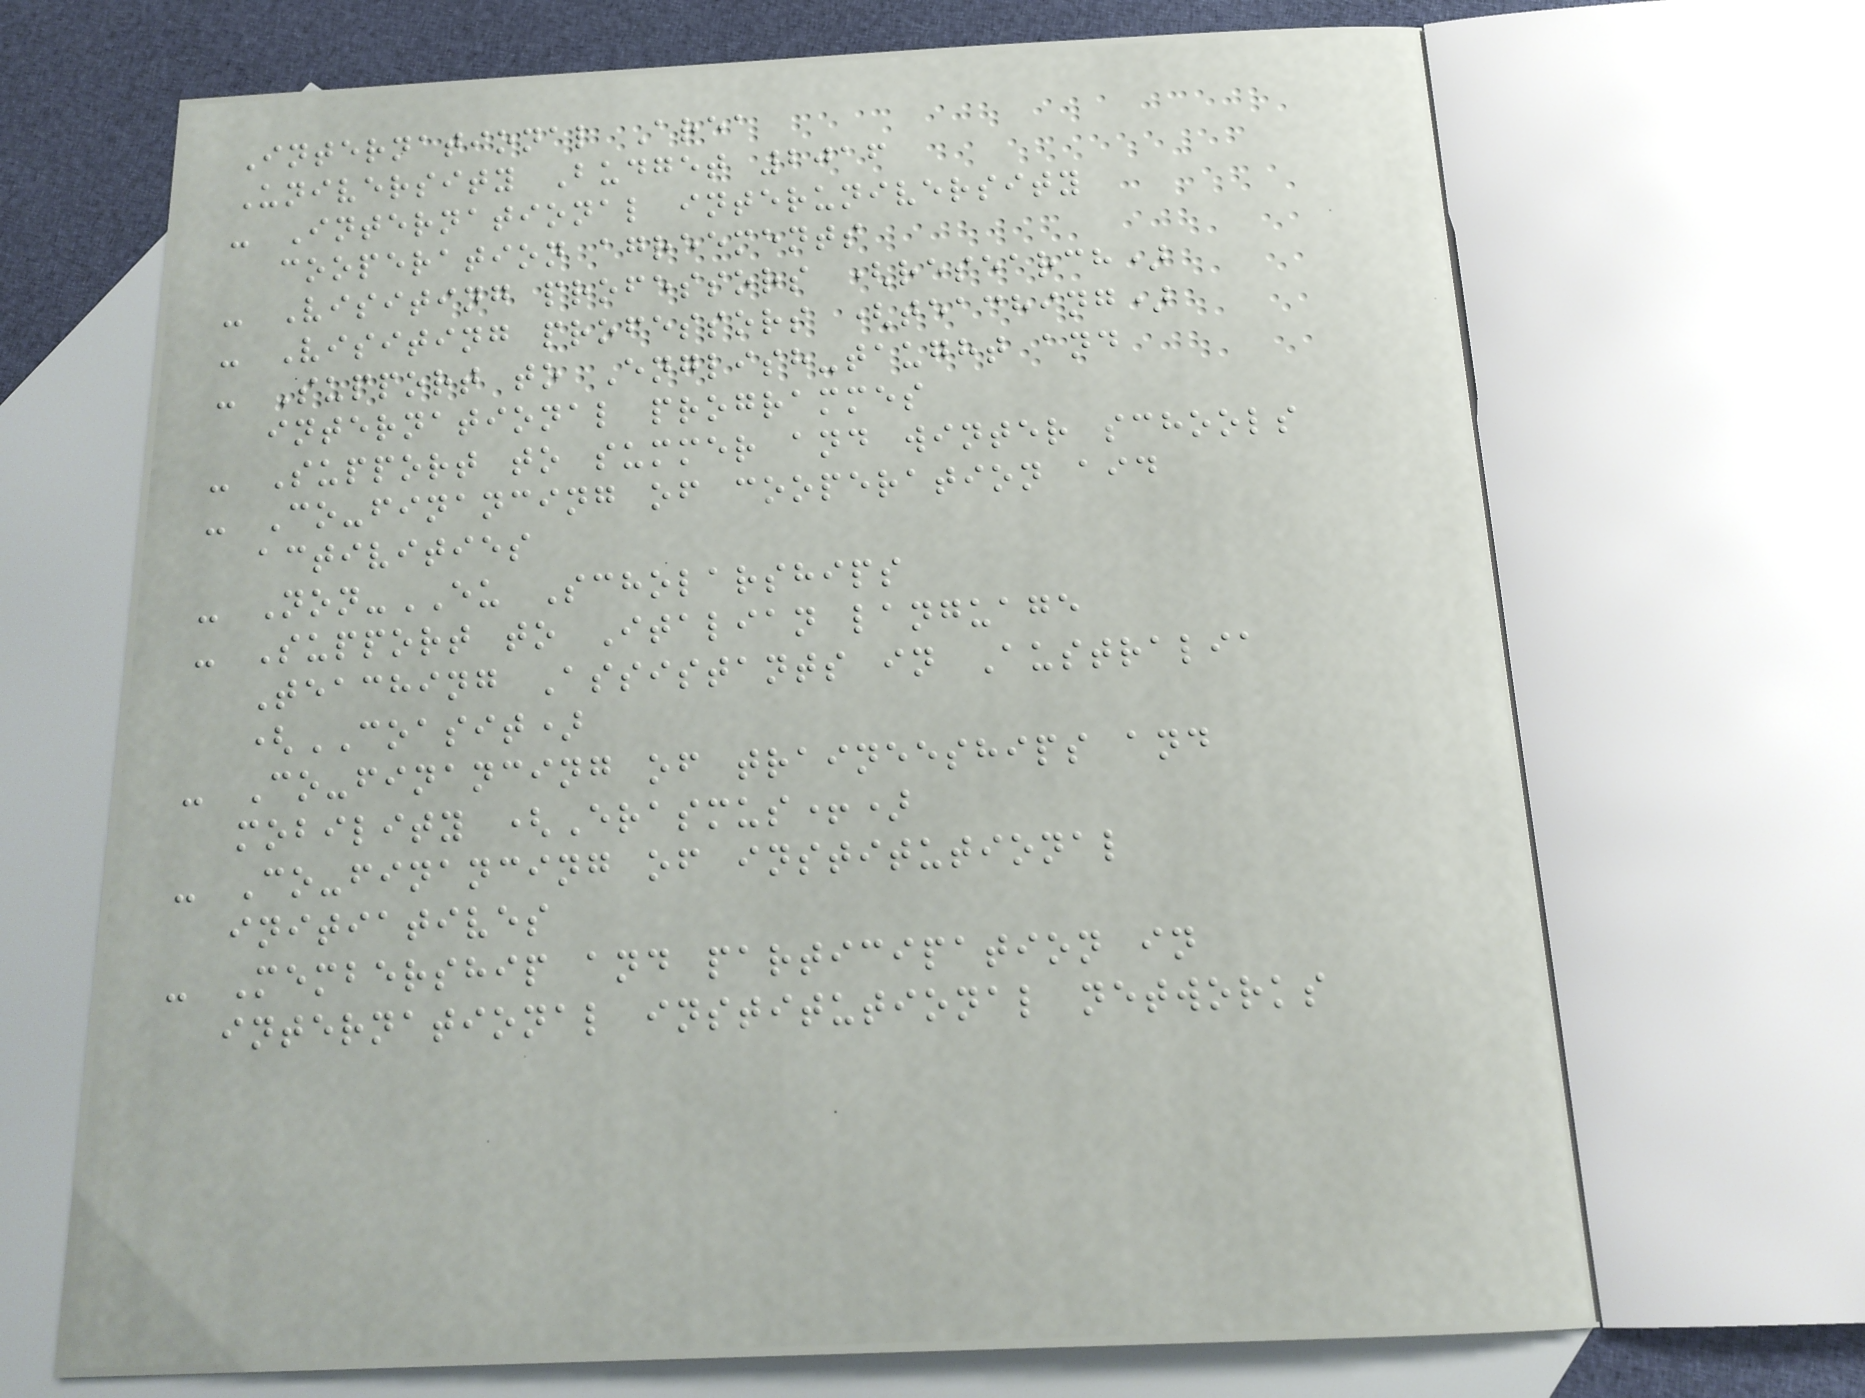International Area
University Budget 2016
- International interuniversity
cooperation agreements
- Visiting professors (research)
- Visiting professors (teaching)
- Support to English-taught and
international programmes
- Support to summer and winter schools
- Co-financing of cooperation aid
activities
- Non-EU Scholarships
- Support to Italian language
Teaching Assistants in Australia
(COASIT)
- Co-financing of traineeships and
mobility (Erasmus+)
- Co-financing of institutional
initiatives
- Membership and participation in
international institutional networks
